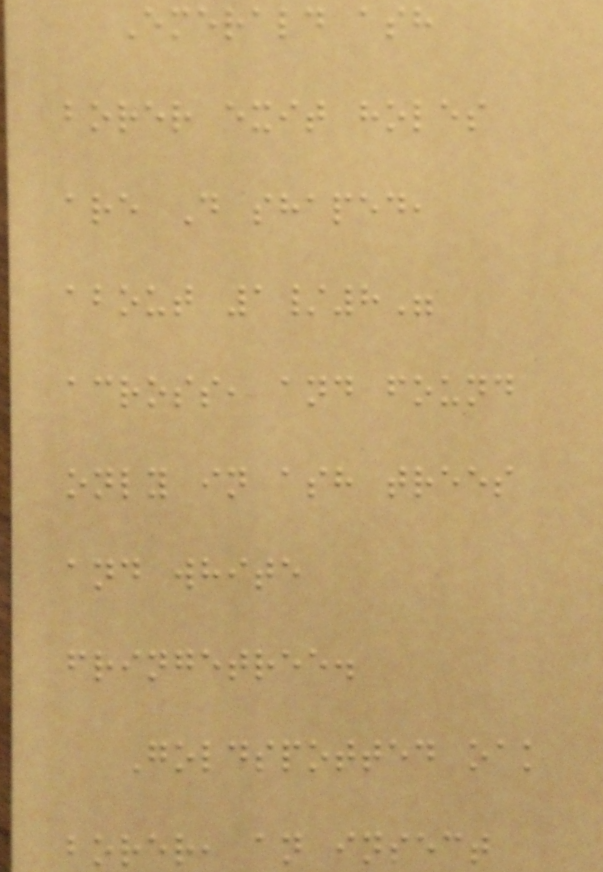Emerald ash
borer exit holes
are D shaped,
about 1/8"
across, and found
only in ash trees
and white
fringetree.
Goldspotted oak
borer, an insect
